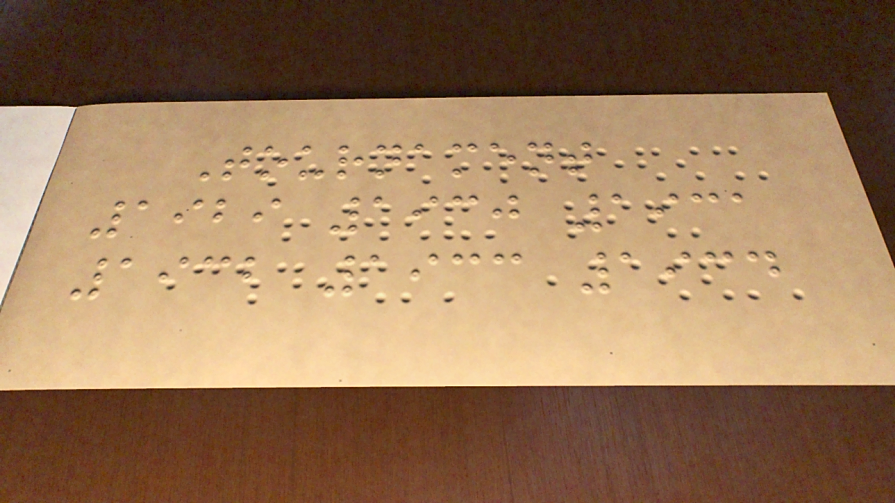Tournament
1929 1930 1931
1932 1933 1934
